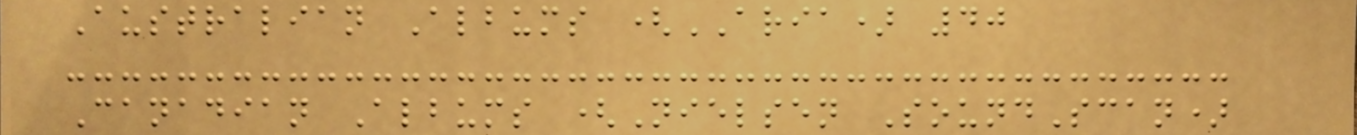Australian Albums (ARIA) 40
Canadian Albums (Nielsen SoundScan)
